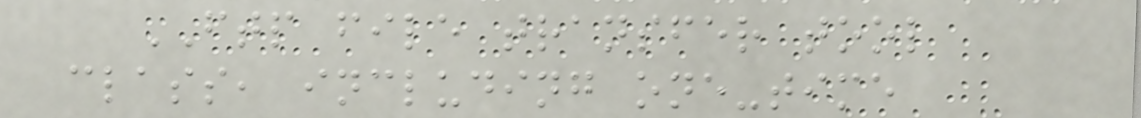FTP file transfer tool
class, including one-time
